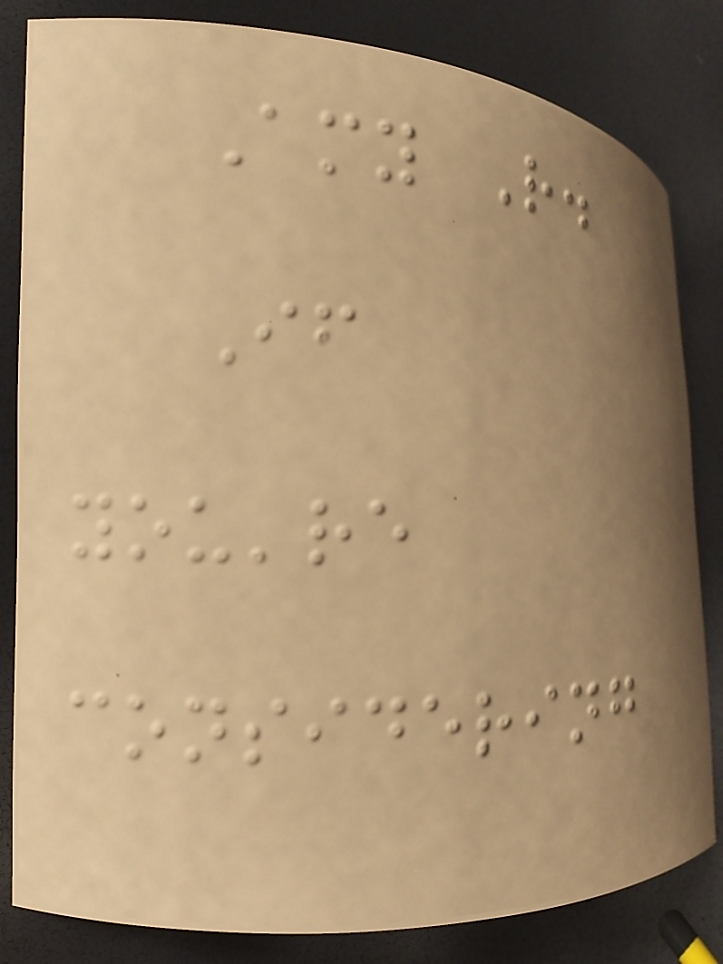Amy R.
If
you're
considering
